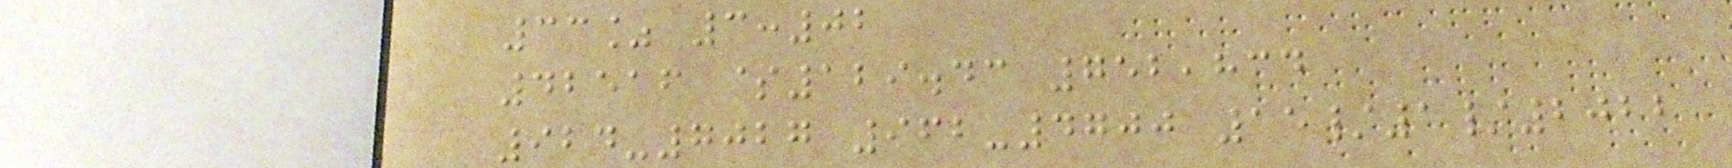33% 3:02
42516 $129.43 752,834
924-7027 962-4700 15/1/2022
